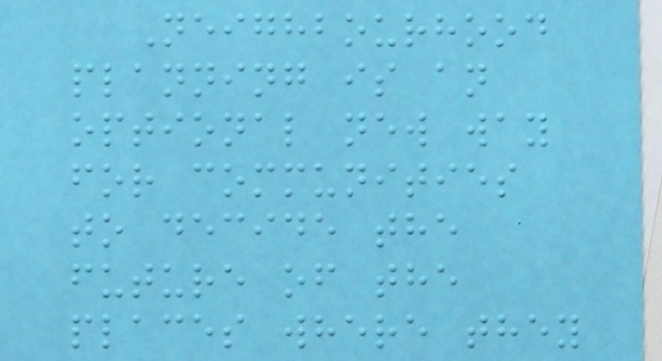Neighbourhood
planning is an
optional new way
for communities
to decide the
future of the
places where they
